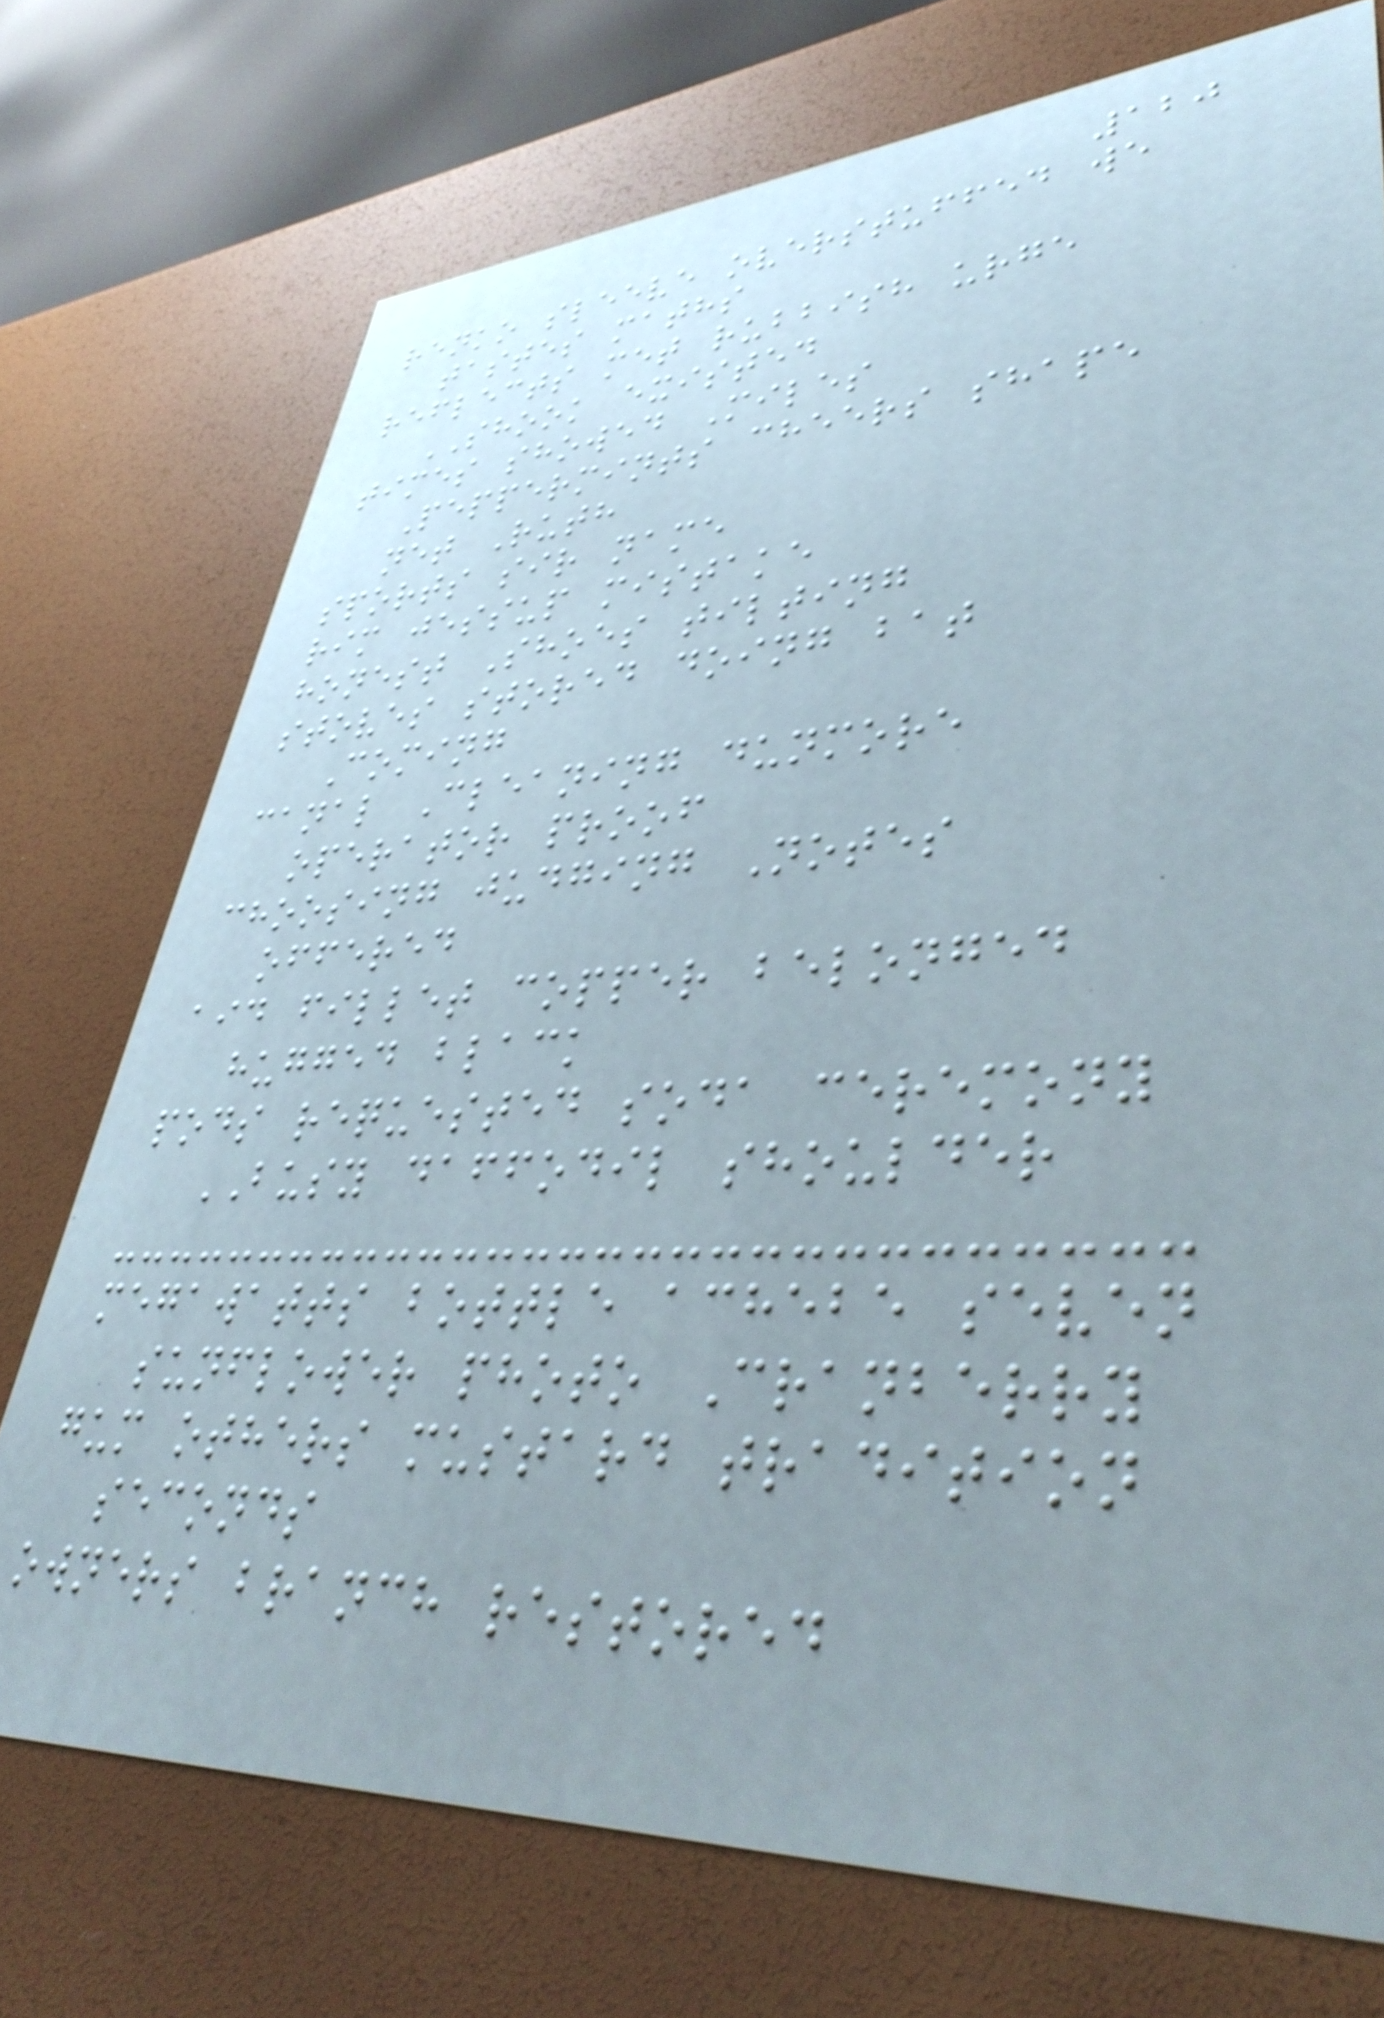120
renko sleeve overstuffed we
tastes maths
reflects met rubbish urge
SHOOK existed
times showed Miles
Peppermints cheers shape
net Ruth
sports sir name
rim jessup mistake
honest Shoes tilting
stoves stored doing bat
Coming
canal Cleaning dunmore
operator proof
choosing judging Notes
offered
aid fillet copper belonged
hugged black
pods requested soda ceremony
BUSY daffodil shoulder
megawatts bottle achebe seven
sunflower photo Cranberry
gum others mustard tradition
seconds
owners branch restored
